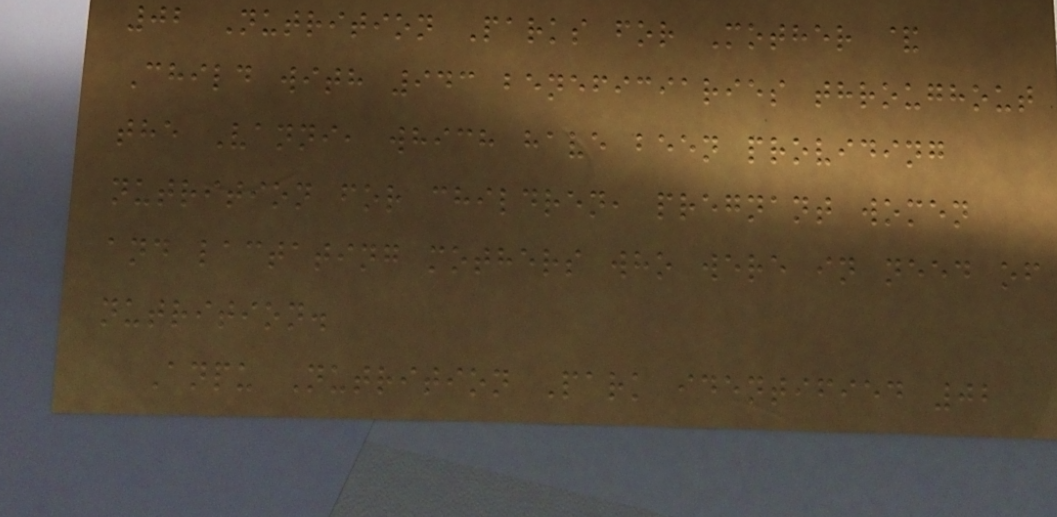02 Nutrition Parks for Mother &
Child with 943 beneficiaries throughout
the Vanni, which have been providing
nutrition for children, pregnant women
and lactating mothers who were in need of
nutrition.
Anpu Nutrition Park identified 02
